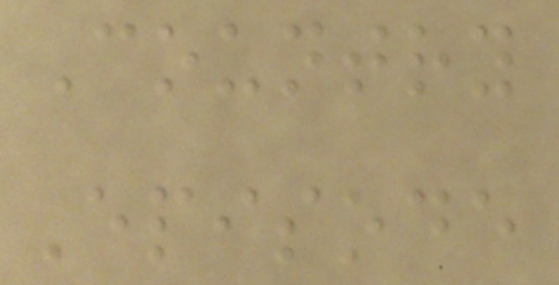Country
Episode
